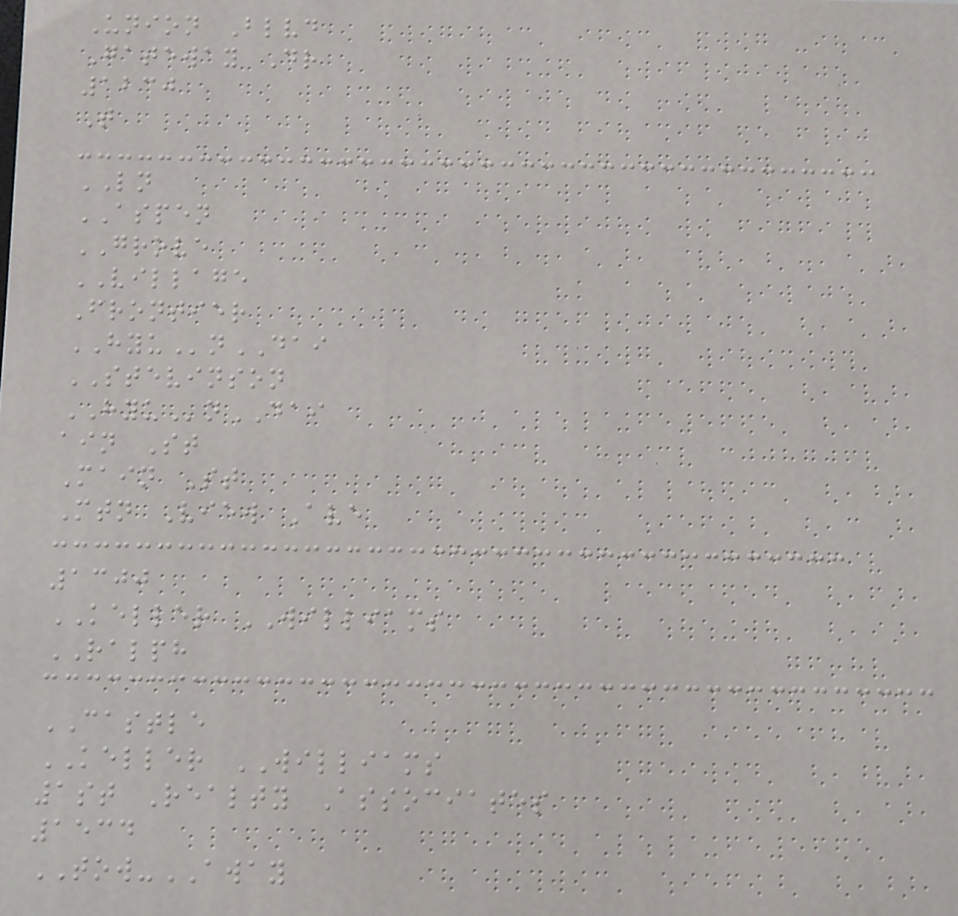Union Blvd
Gateway Dr
1230
T
LN
ASPEN
GROVE
VILLAGE
Frontier
HYUnDAI
STEVINSON
HYUnDAI
ain St
Main St
Mtn View Ave
1300
KELLER WILLIAMS
RALPH
CASTLE
KELLER WILLIAMS
1st Realty Associates
1534
TOW-AWAY
